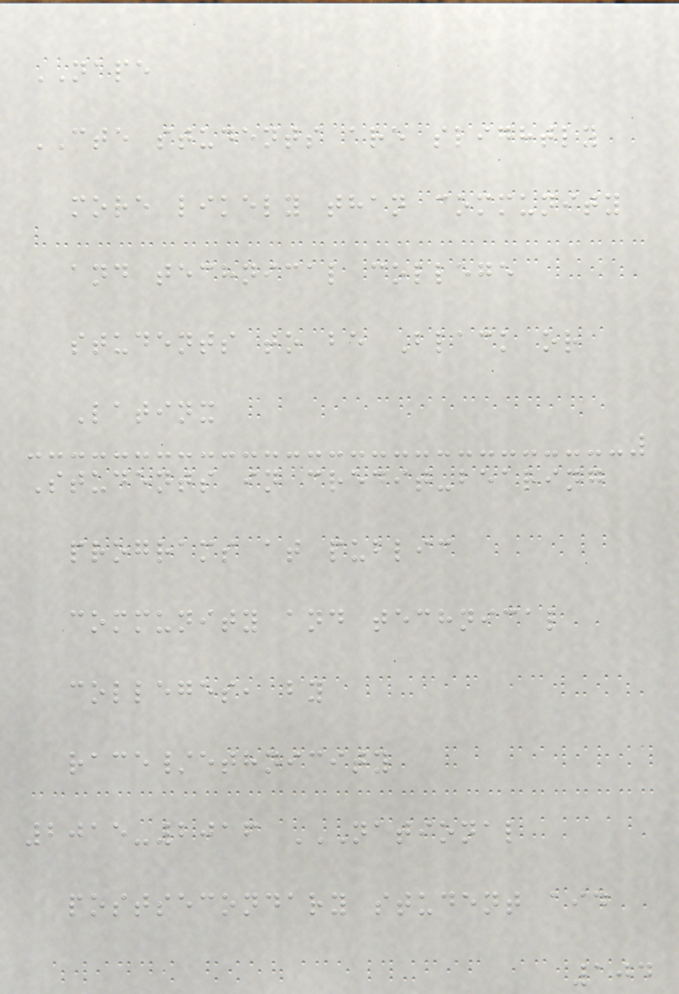NAPE
CTE students are slightly
more likely than community
and technical college
students to be Black or
Latinx
Students in credit-bearing
programs at public
community and technical
colleges, by
race/ethnicity
2015-2016 NATIONAL
POSTSECONDARY STUDENT AID
104
